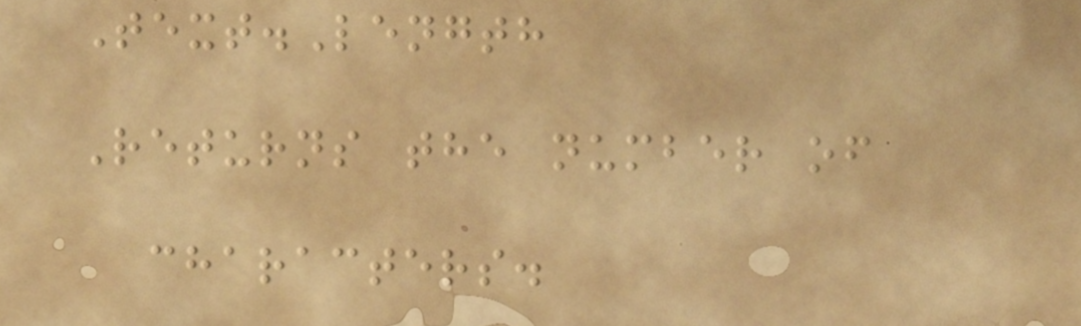Text.Length
Returns the number of
characters.
